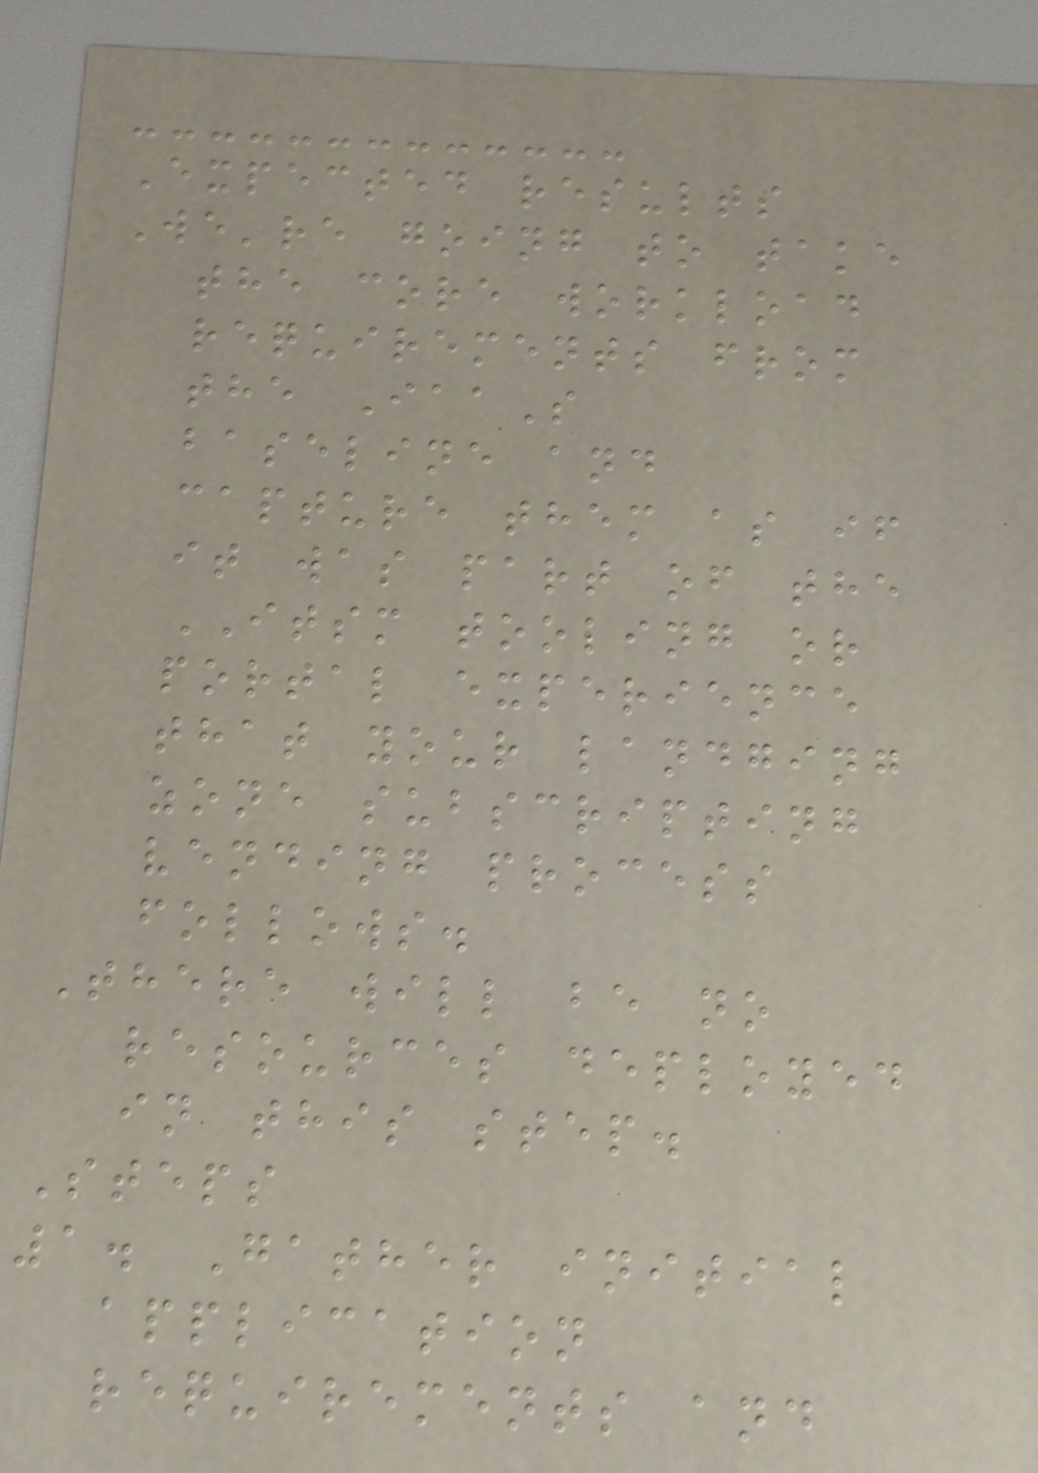Expected results
We're going to take
the core workload
requirements from
the IaaS
baseline and
capture them as if
it was part of the
ITSM tooling or
portal experience
that your landging
zone subscripting
vending process
follows.
There will be no
resources deployed
in this step.
Steps
1. Gather initial
application
requirements and
